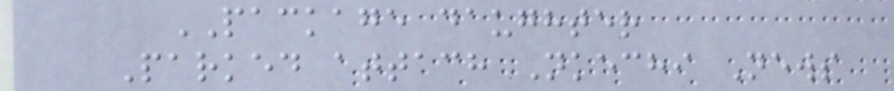PACKAGE daughter
Parked attach Nkechi News
